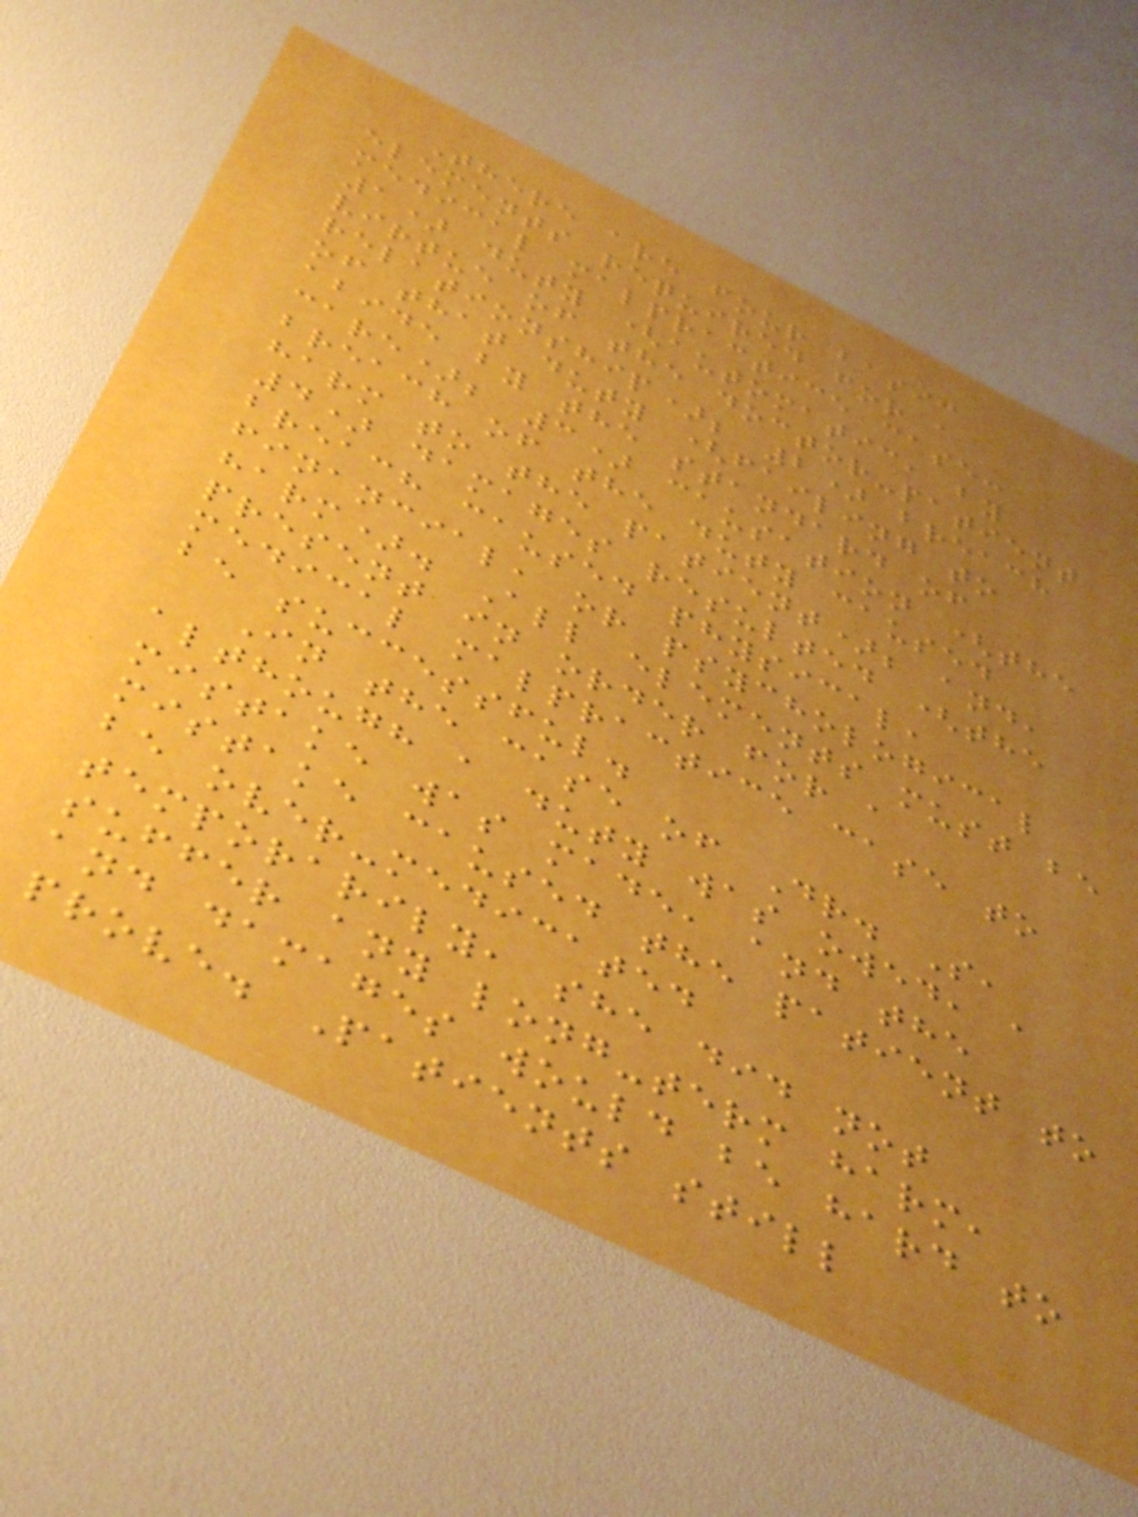There are four basic
elements required for a
medical malpractice case:
1) duty (automatic, by
virtue of the doctor-patient
relationship); 2) breach
of that duty (failing to
abide by the standard of
care); 3) causation (the
breach of the duty caused
harm to the patient); and,
4) damages resulted (the
breach caused physical,
financial, or psychological
harm). All elements must be
present in order for a
medical malpractice case to
be successful.
In the case of Dr. S,
although a duty was owed, a
mistake was made, and the
mistake caused the patient to
be over-medicated
temporarily, she did not
suffer any long-term harm,
and damages would be hard to
prove. Patients still
